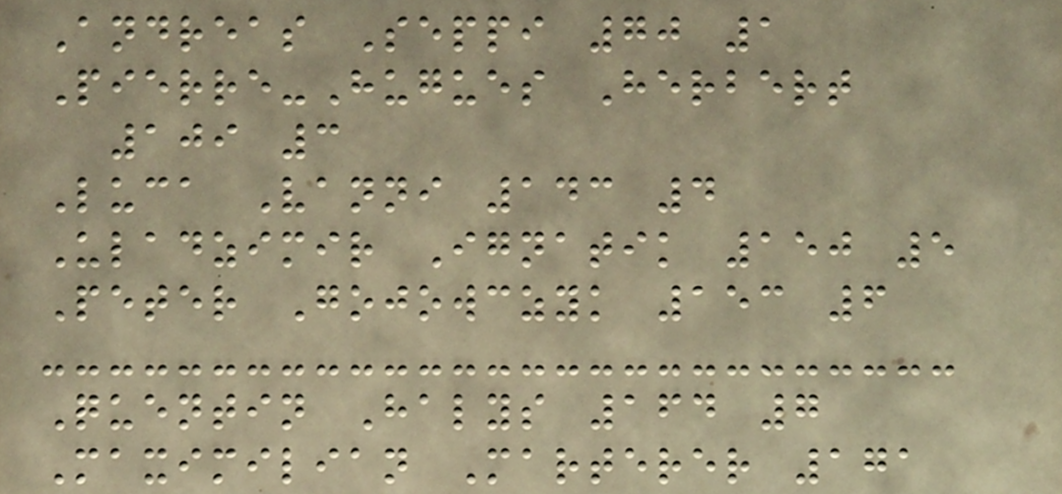Andreas Seppi 70 1
Pierre-Hugues Herbert
109 3
Luca Vanni 143 4
Uladzimir Ignatik 150 5
Peter Gojowczyk 153 6
Quentin Halys 164 7
Maximilian Marterer 171
